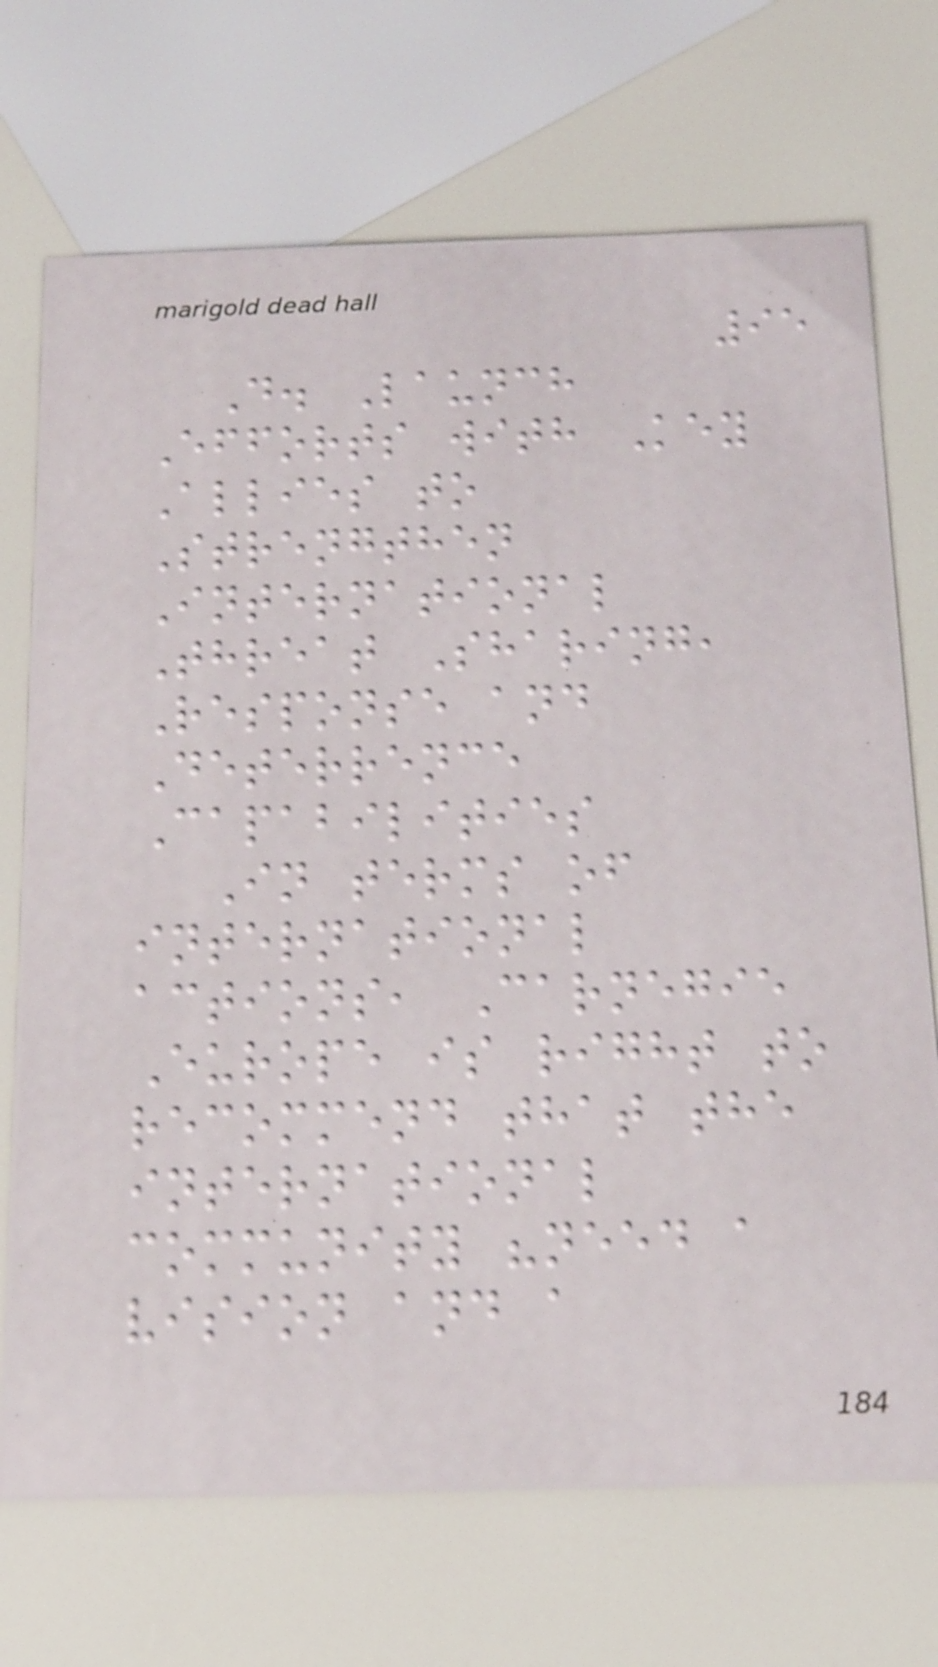95
D. Launch
Efforts with Key
Allies to
Strengthen
International
Threat Sharing,
Response and
Deterrence
Capabilities
In terms of
international
actions, Carnegie
Europe is right to
recommend that the
international
community "need a
vision and a
